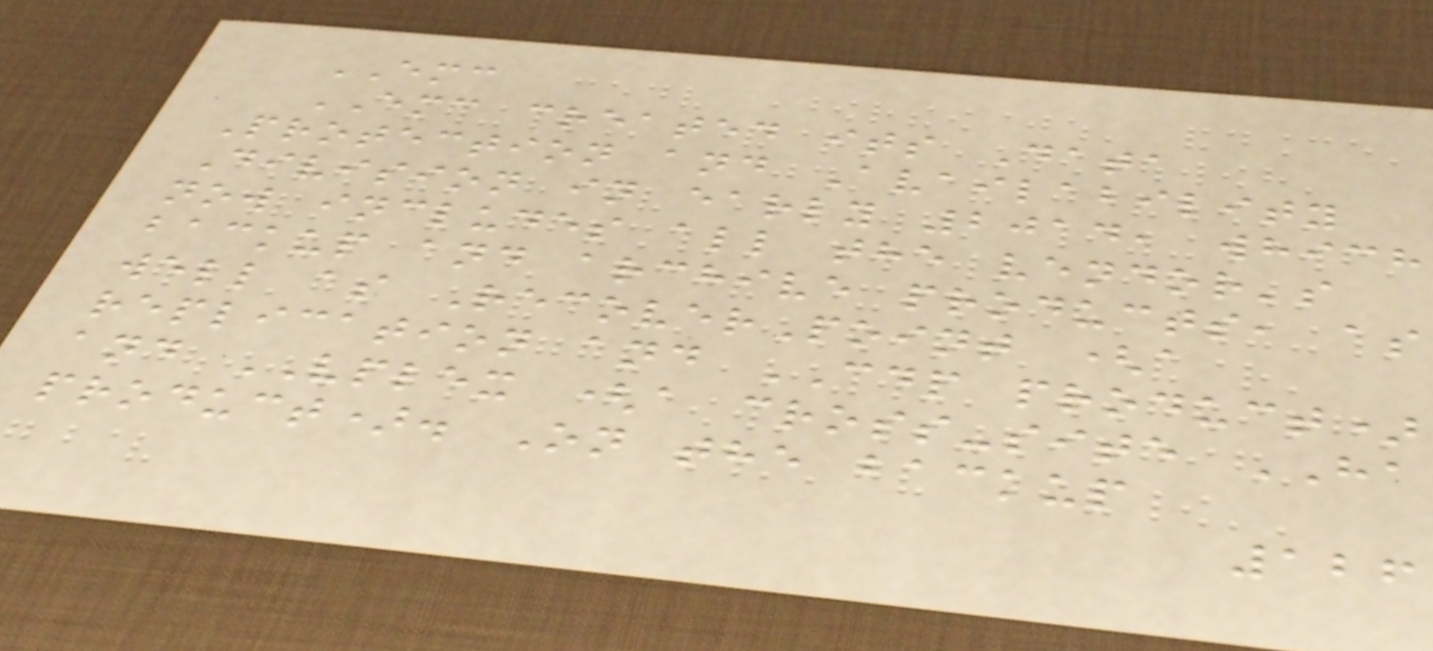EMC
EMC created its Data
Protection and Availability
Division in early 2014, which
now includes all the vendor's
backup and archive products, as
well as RecoverPoint (a
replication and CDP product)
and VPLEX (a cross-site HA
product). On the backup
126
